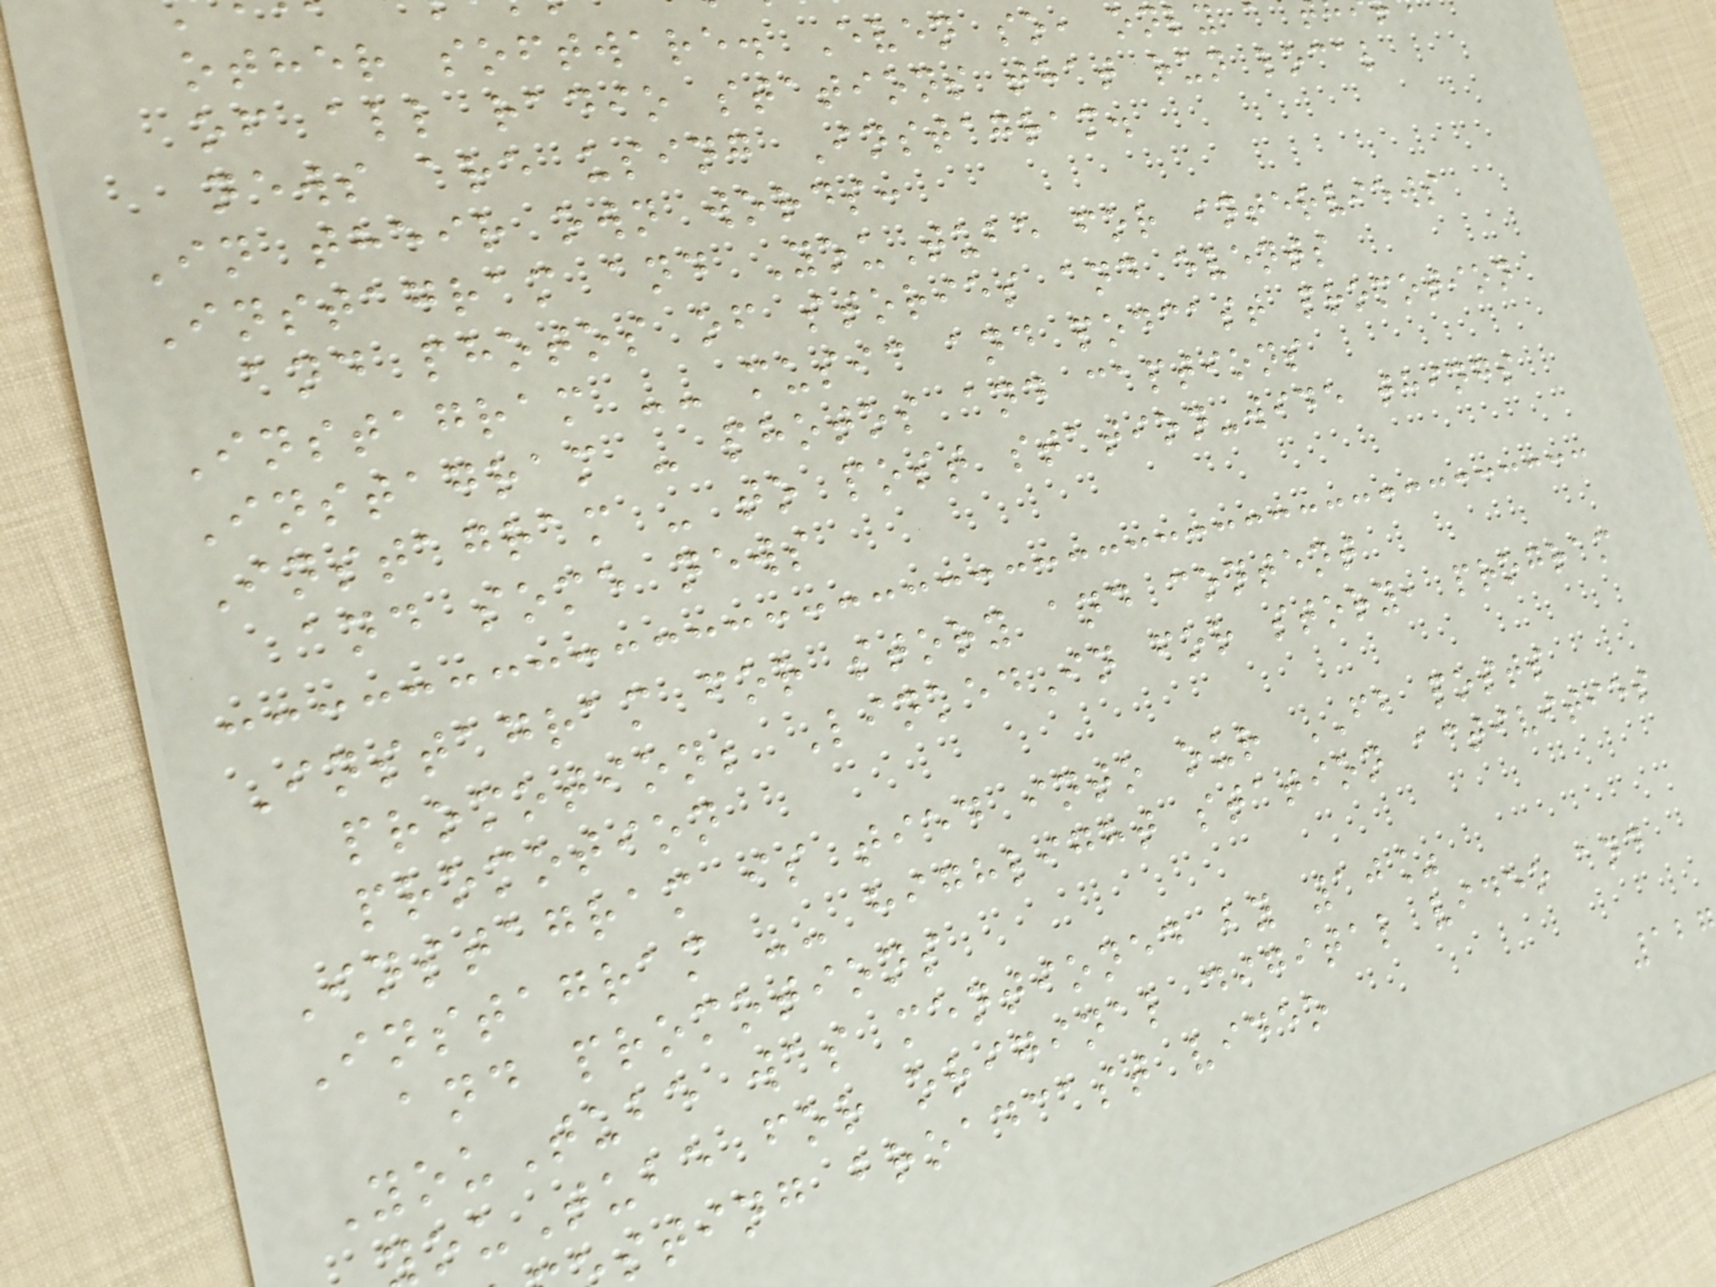other software. Even so, only a
of all radio stations that run local
news are using Instagram.
In their own words:
Instagram and YouTube for interviews
and photos of stories and events
Instagram -- music and podcast promotion
Instagram - photos and captions
Instagram - to post station-wide things
and some news
Instagram for story and content
promotion; LinkedIn for story, program
promotion
Instagram is tied into our FB posts
Instagram -- highlight station activities
and promotions
YouTube was mentioned by 10%
ouTube for original digital video and
sting broadcast video
